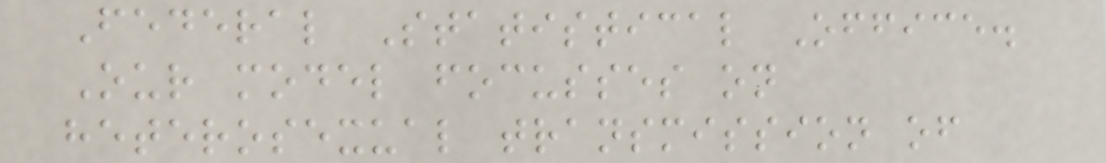Federal Statistical Office.
Our model focusses on
heterosexual transmission of
